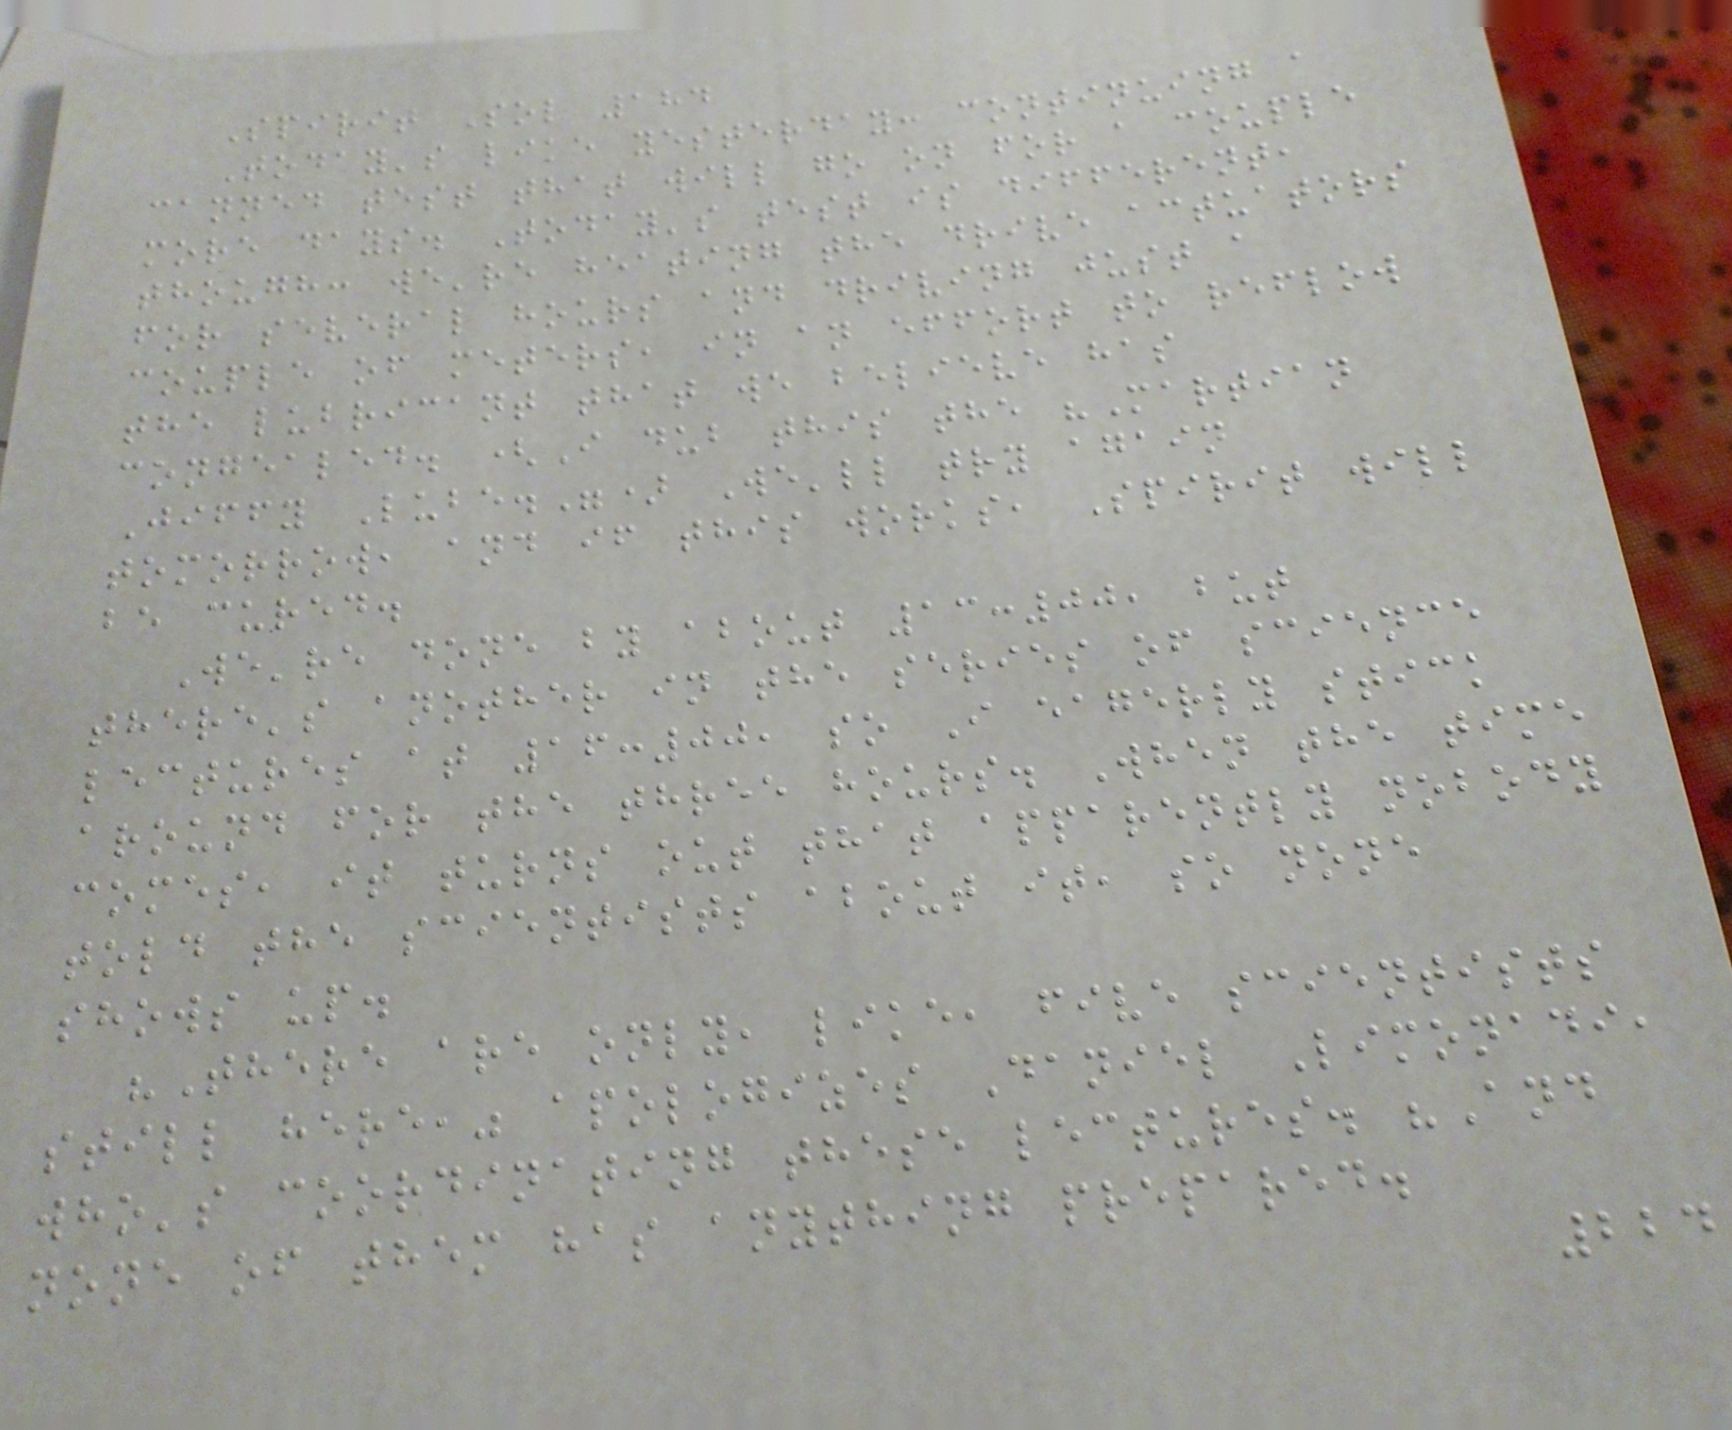Spirit Sol 184
Today's like yesterday: continuing a
canned test that will go on for a couple
more days. Today's test is different,
though: we're heating the drive actuators
for several hours and driving just a
couple of meters, in an effort to reflow
the lubricant that we believe has
congealed. (I dub this the "Martian
Jiffy Lube.") We'll try again
tomorrow, and if this works, Spirit will
be cured.
We're done by about 13:00, but
there's another in the series of science
lectures at 16:00, so I eagerly stick
around for the three hours. When the time
comes, it turns out that apparently nobody
told the scientists about it, so none
shows up.
"There are only, like, five scientists
still here," apologizes Daniel Limonadi,
who's coordinating these lectures. "And
none of them has anything prepared.
224
